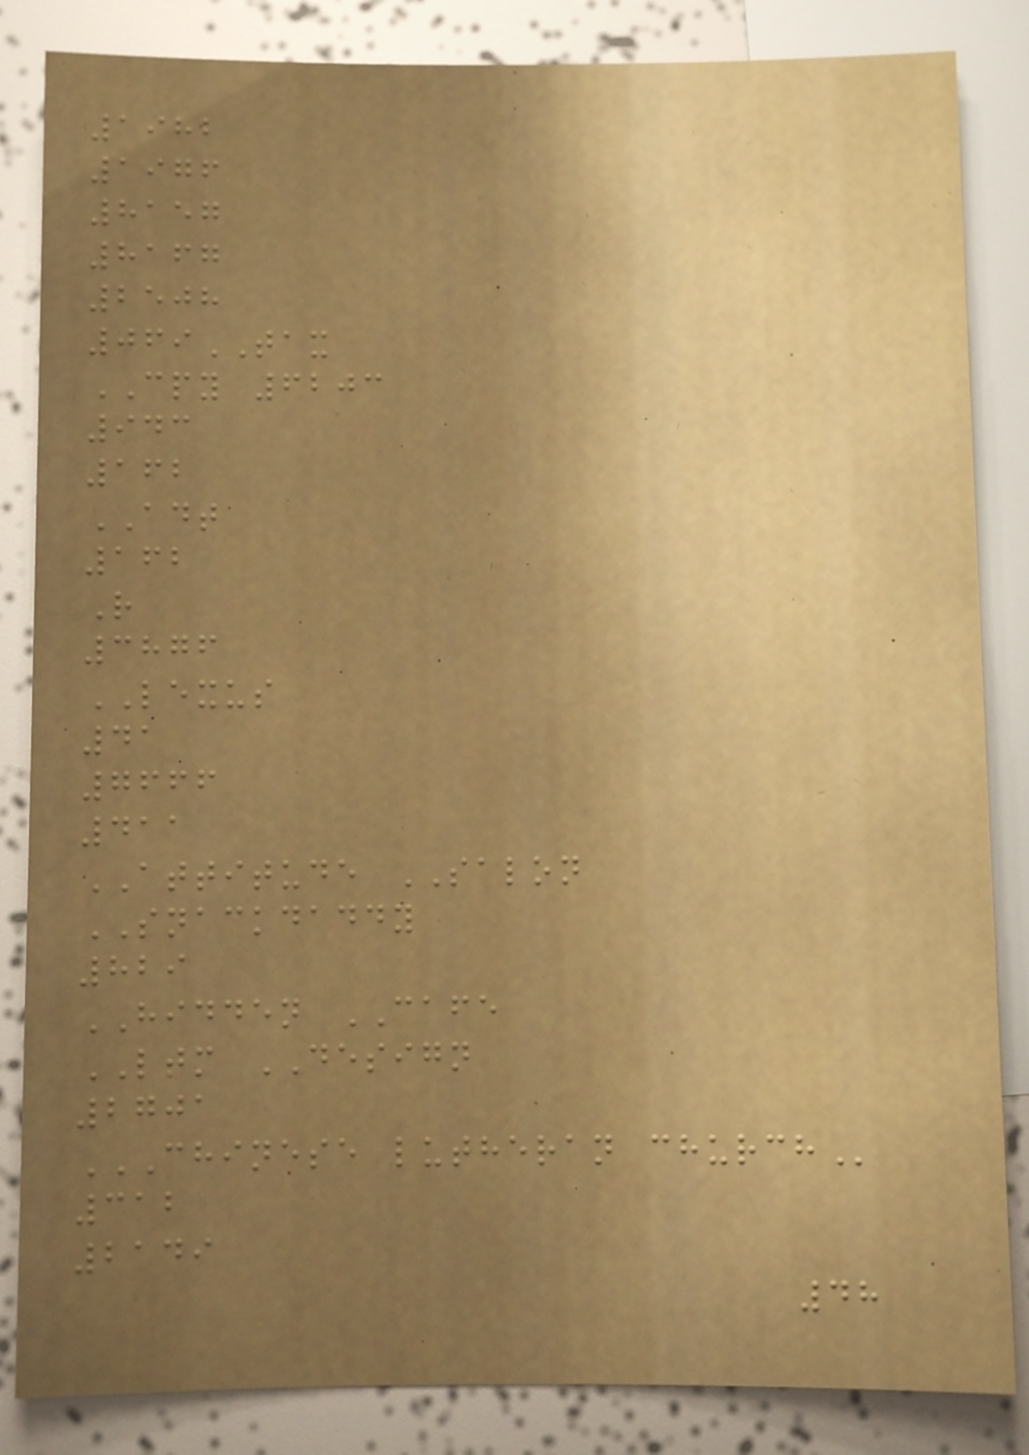1982
1976
8157
8167
2508
069TAX
CPY 6203
943
162
ADT
162
R
3876
LEXUS
41
7666
411
ATTITUDE SALON
SNACKDADDY
829
HIDDEN CAFE
LTM DESIGN
2701
CHINESE LUTHERAN CHURCH
312
2149
48
